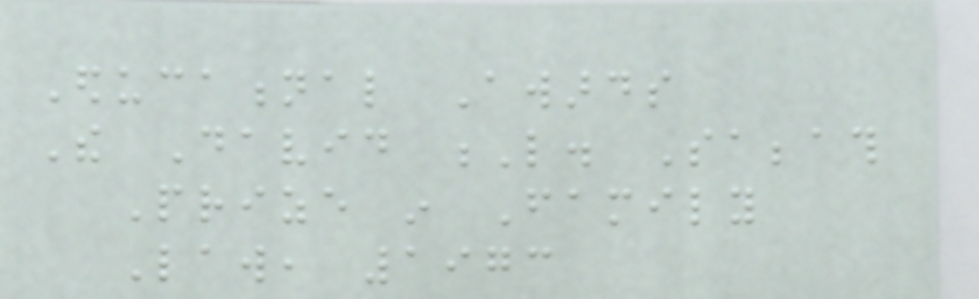Educational Awards
The David L. Sabbath
Prize in Family
Law, 1973
